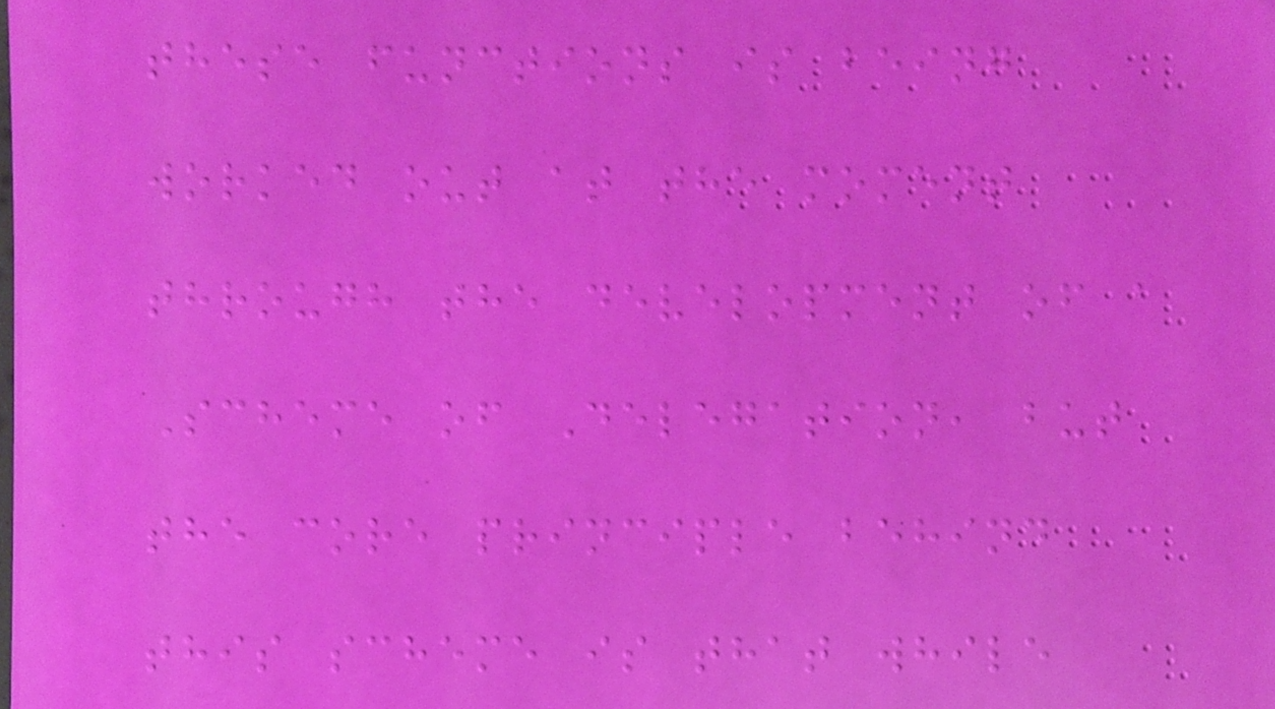these functions is being
worked out at the moment
through the development of a
Scheme of Delegation, but
the core principle behind
this scheme is that while
